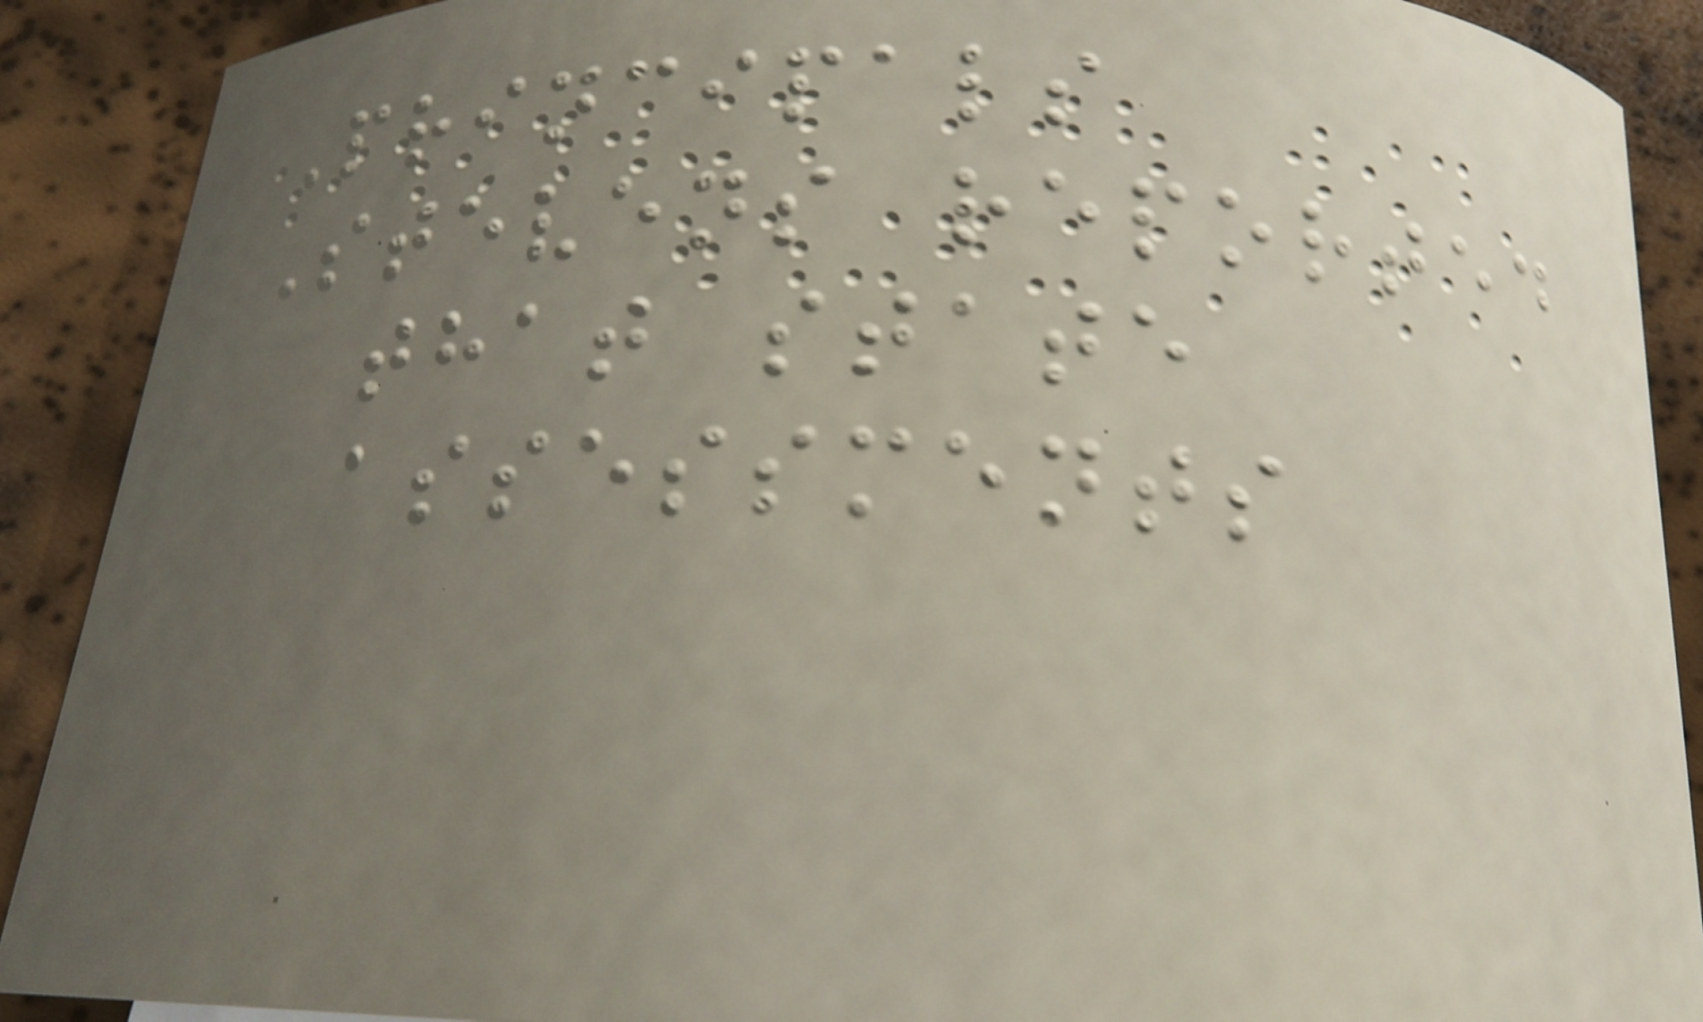Principals
Stevens reported
that state
assessments
